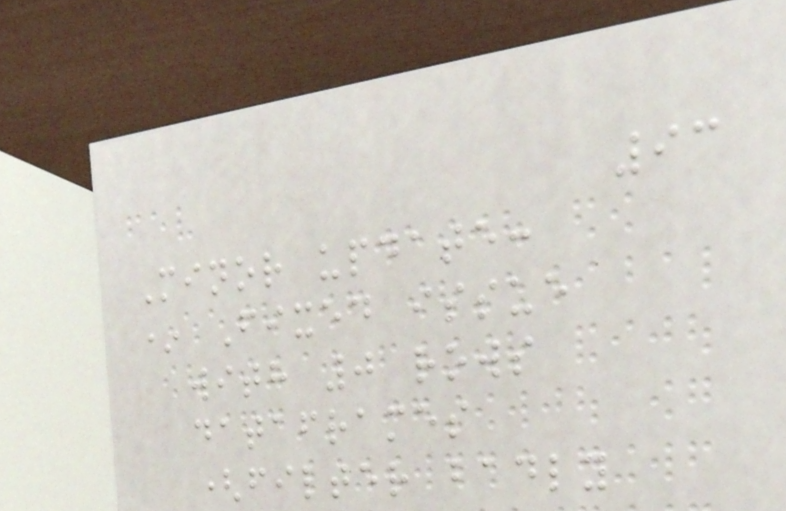93
Minor update:
* Fixed issue
with 0 rows
dataframes
(filter badly
